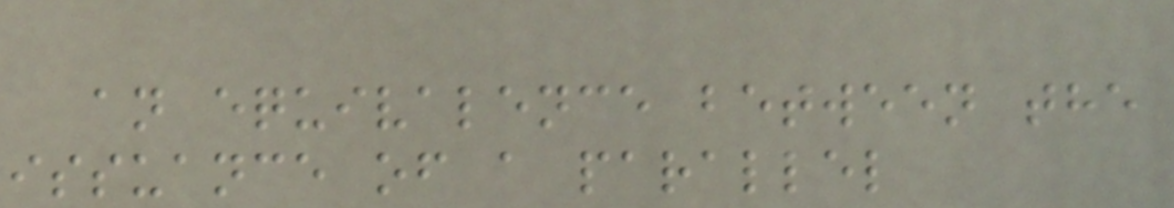an equivalence between the
issuance of a parallel
